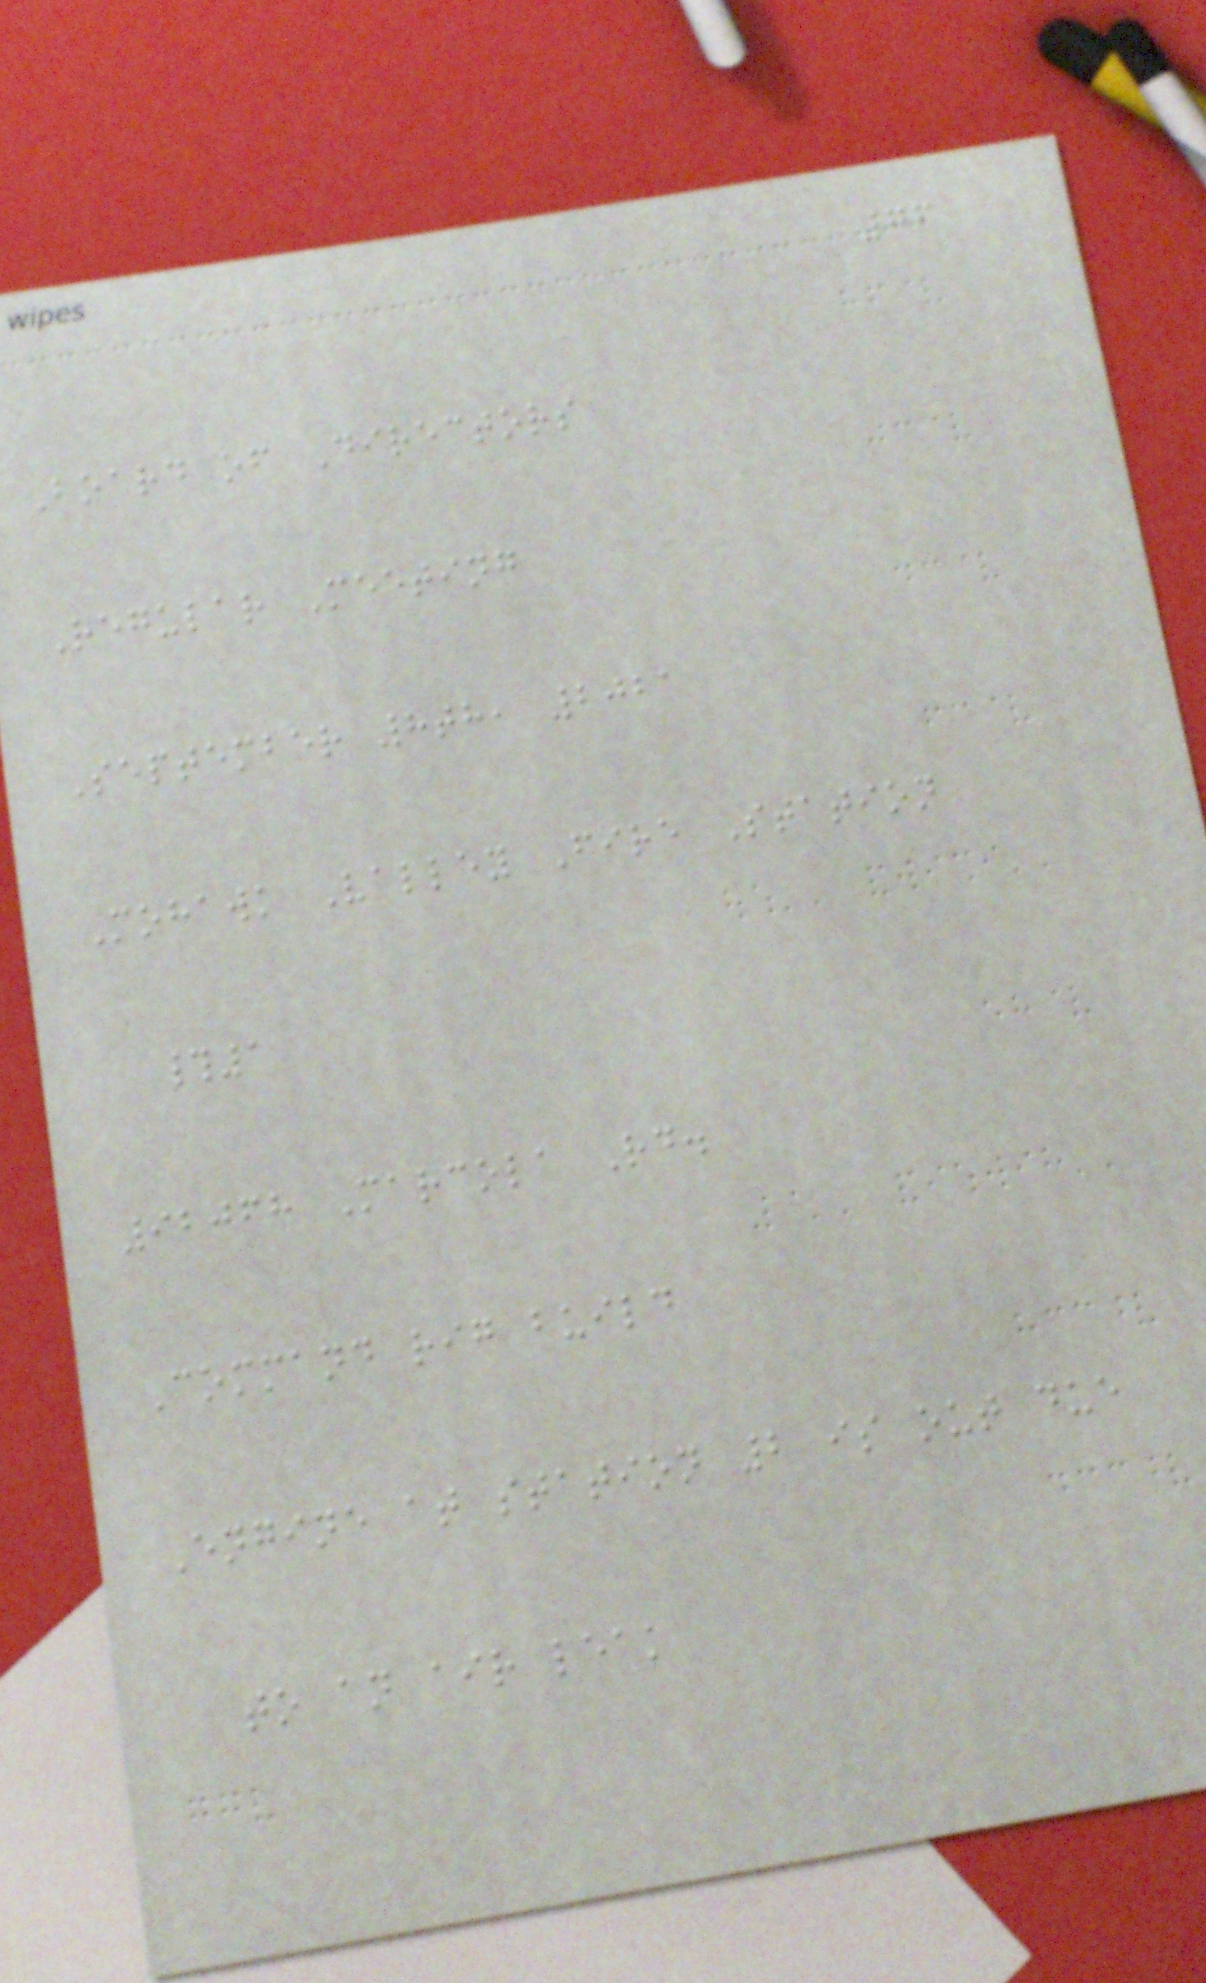76
Board of Directors
Regular Meeting
September 8th, 2021
Mohawk Valley Fire Station
#1
92068 Marcola Rd.
Command rig build
Engine at station 2 is out due
to an air leak
